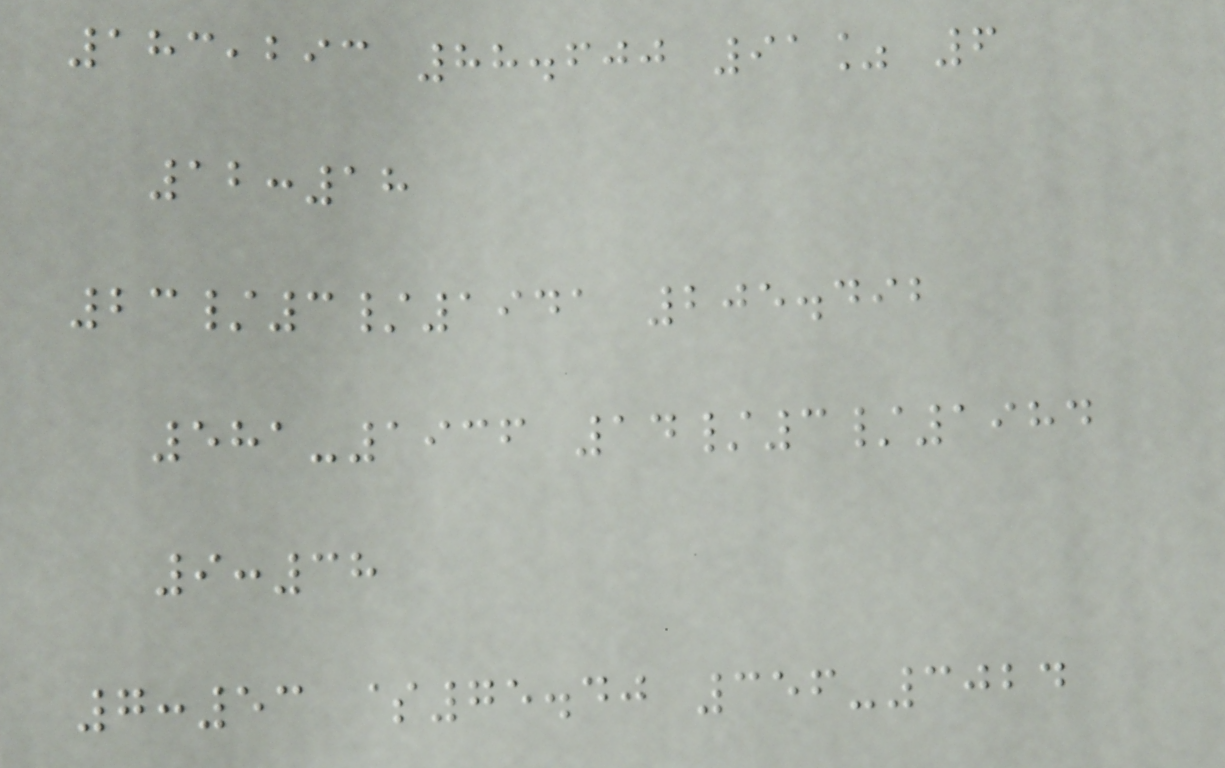183,293 88.600 91% 6
12:18
23/3/1941 205.492
581-1936 14/3/1984
9:38
7:53 $75.40 356-3024
